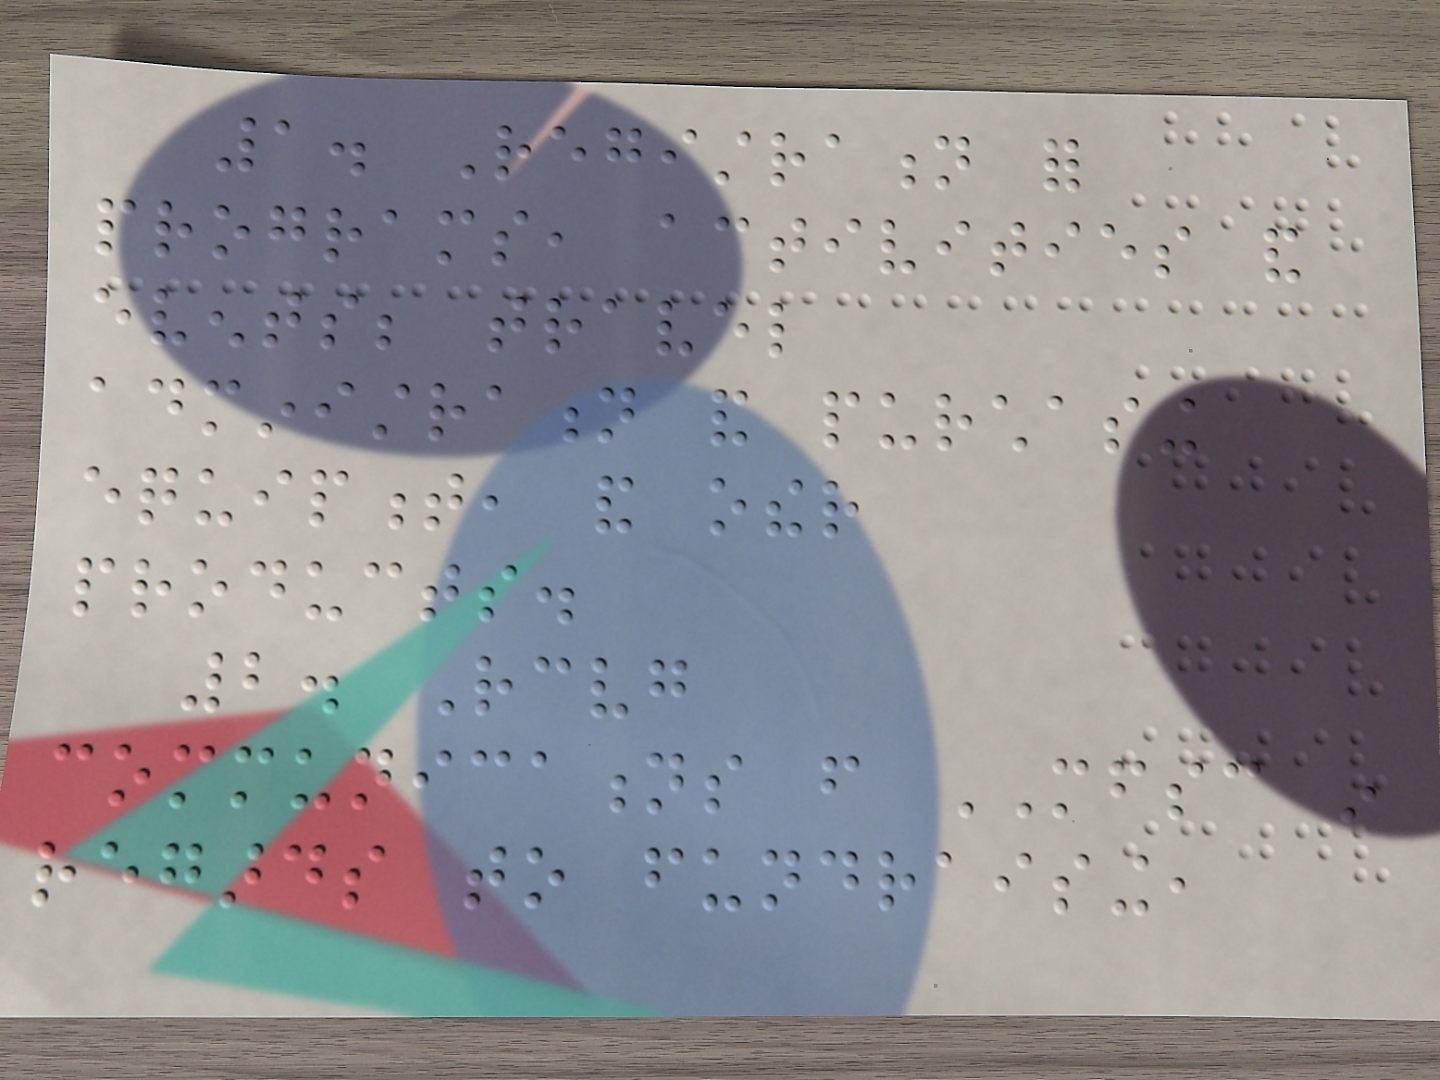1. Registration for
programs, activities and
events; travel
administration and purchasing
equipment, and other
products.
2. Receiving
communications from MFSC in
regards to fundraising,
